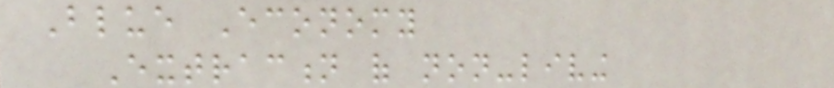Blue Economy
Extraction of non-living
